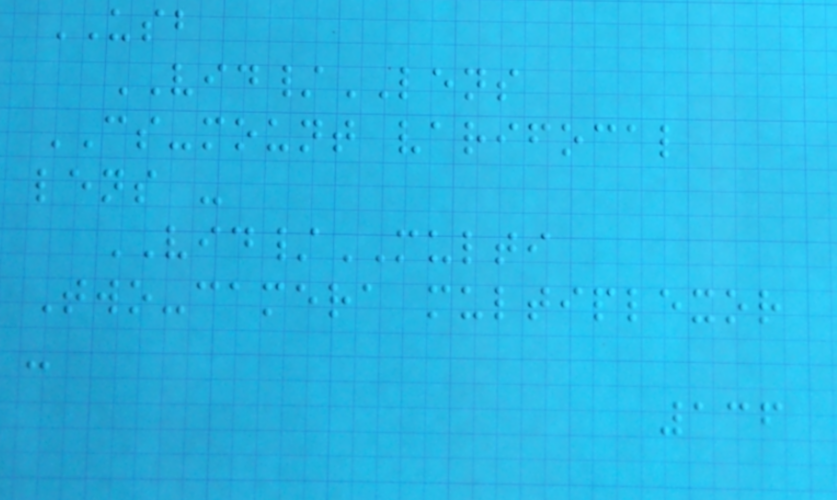USB
VID/LENS
CS-mount varifocal
lens -
VID/MULTI
Two-camera multiplexor
-
136
